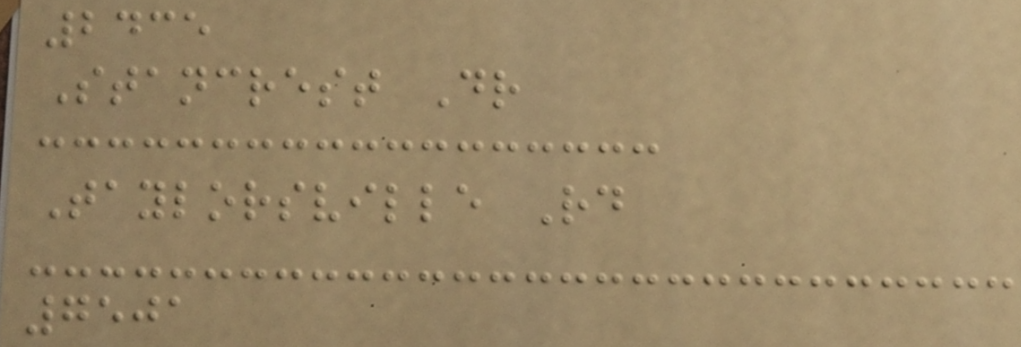2435
Stancrest Dr
Taylorsville Rd
7501
